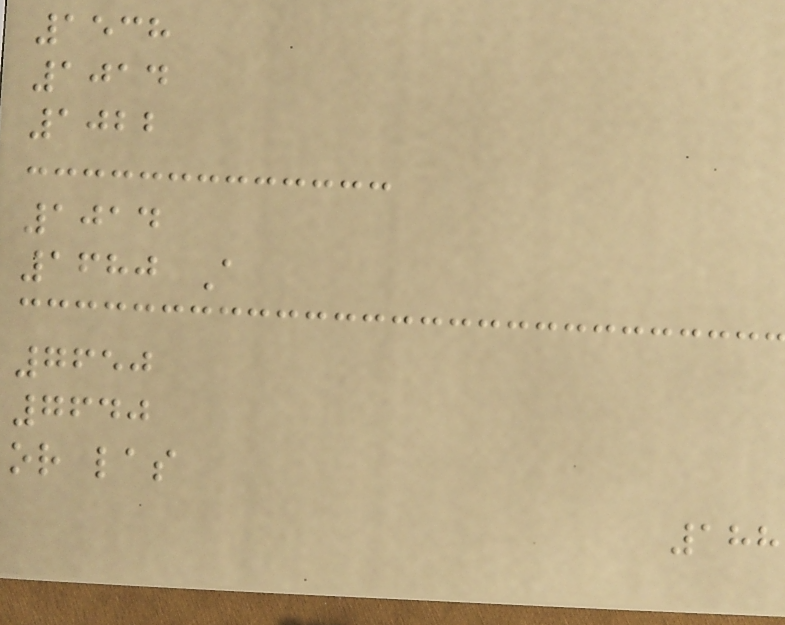1538
1014
1022
1014
1680 A
7650
7640
or las
188
